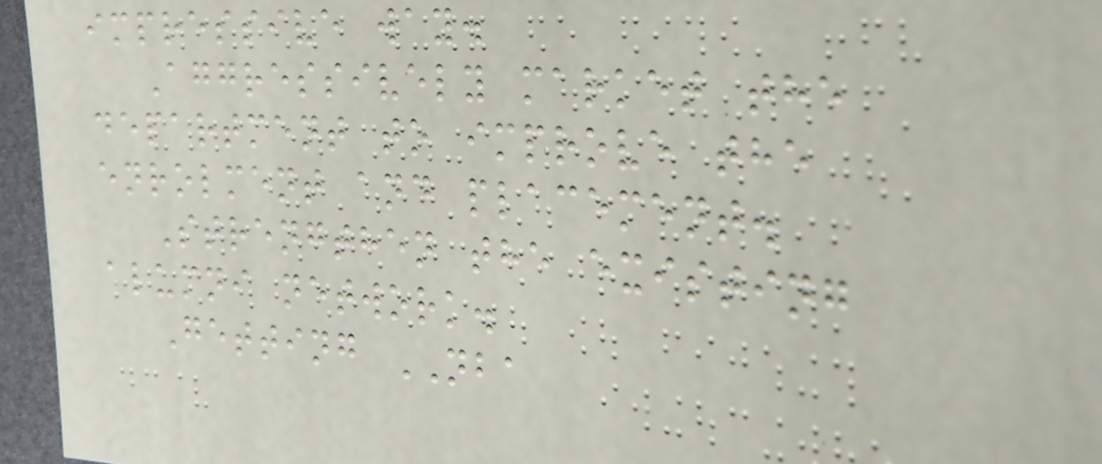impressive way.
Aggressively market the
department to improve the
enrolment and placement.
Strengthen the existing
alumni network.
Getting NBA
